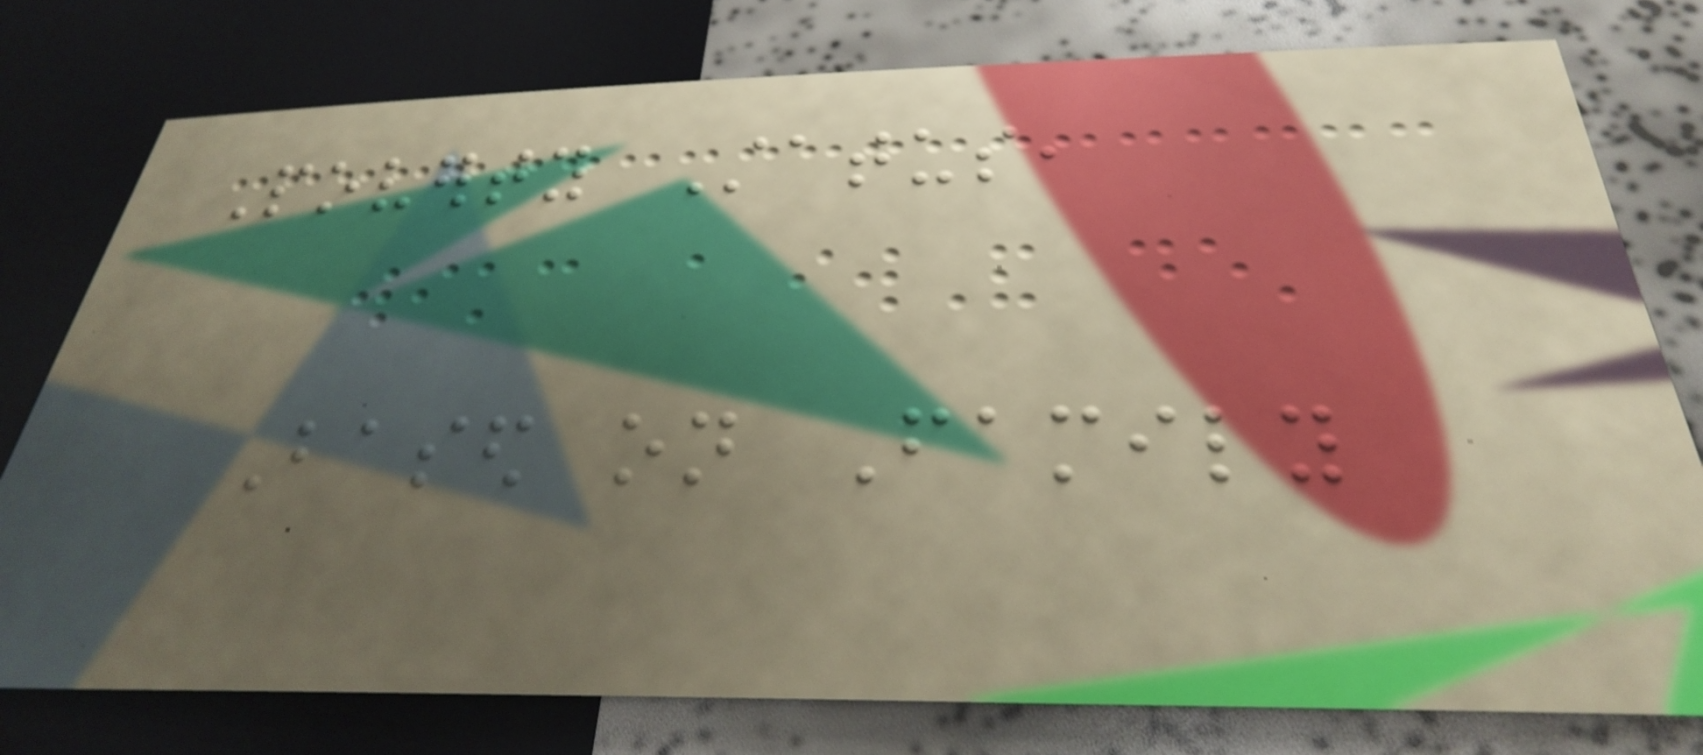Poverty Status,
Based on Family
